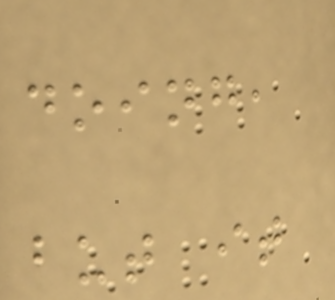doing,
but it
